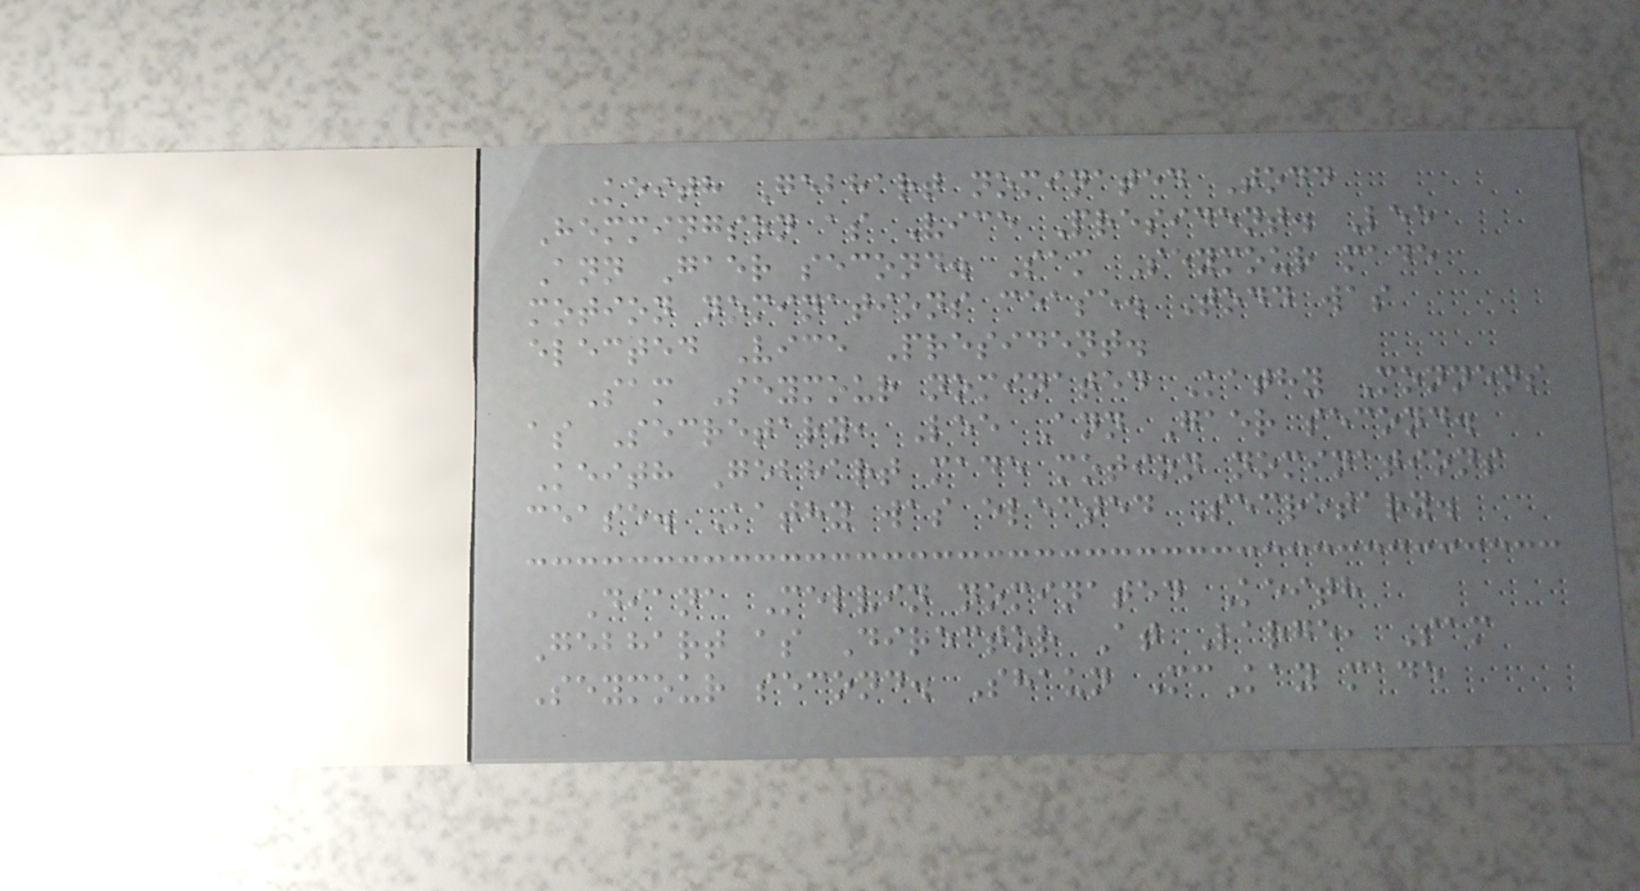Keith Gebhart nominated Todd
Hemmingson as Vice President. Lee
Ann Gaer second. Sam Seymour made
motion nominations cease. Todd was
elected Vice President.
Sam Seymour nominated Kathy Monnens
as Secretary, Lee Ann Gaer second.
Keith Gebhart made motion nominations
cease. Kathy was elected Secretary.
Diana Melvin nominated Keith
Gebhart as Director At Large, Sam
Seymour second. Shaun McKay made
